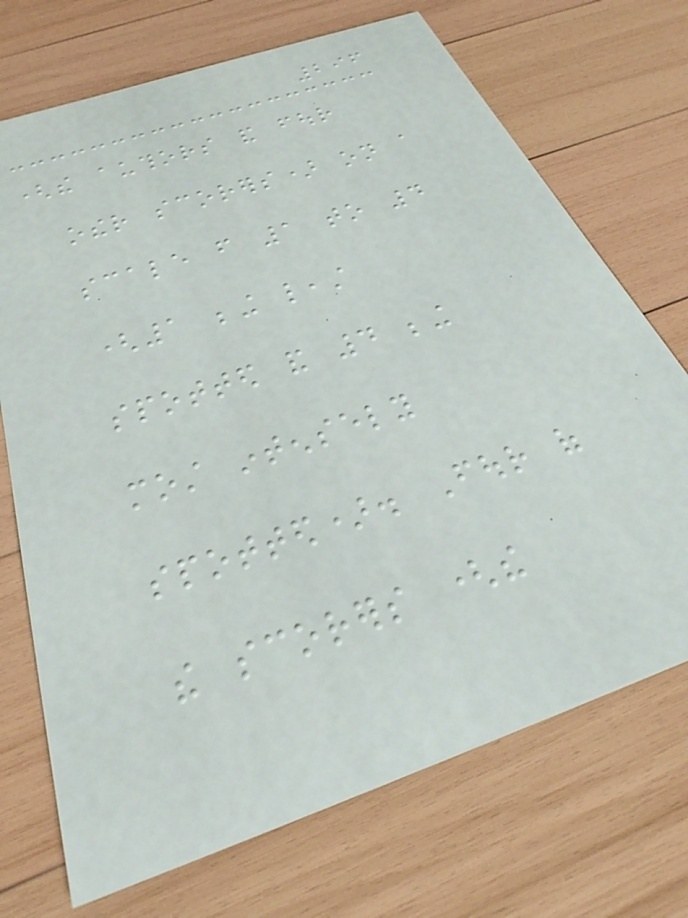296
(the authors and four
other scorers) on a
scale from 1 to 4
(1 being least
spotted and 4 being
most intensely
spotted). Four of
the scorers (the
